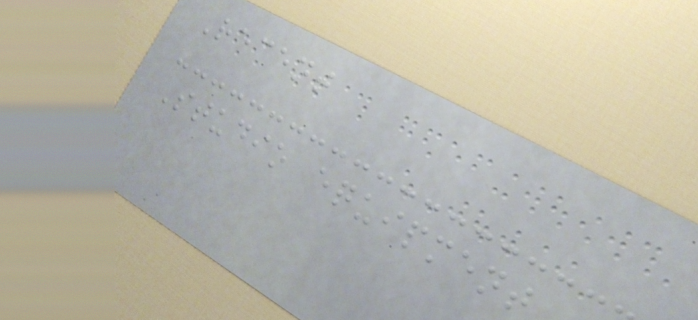Recent
Studio equipment
